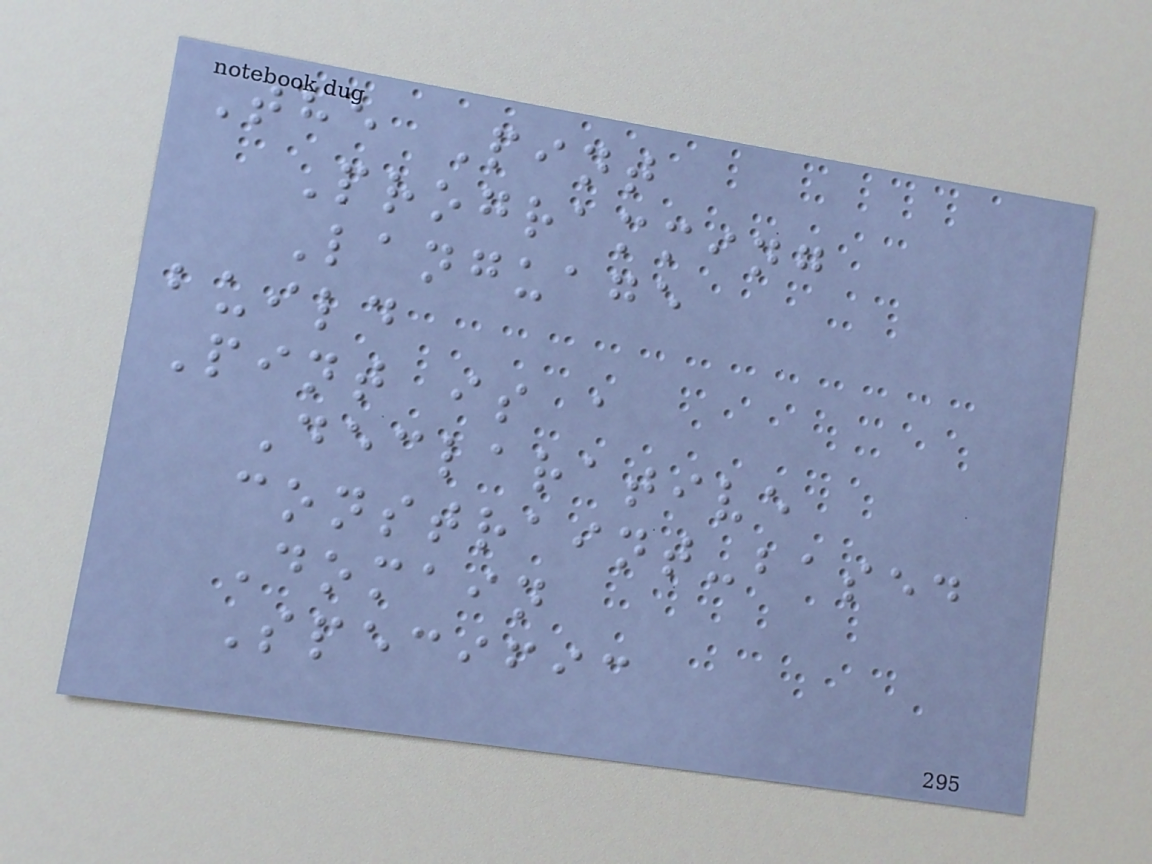The Pint
Programming
Language
build
Pint is a
Declarative
constraint-based
Domain
Specific
